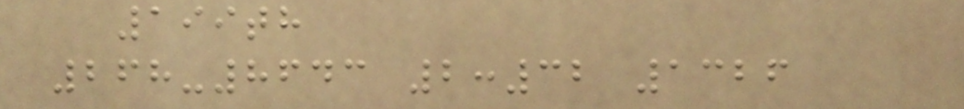199th
268-8643 2:32 1326
